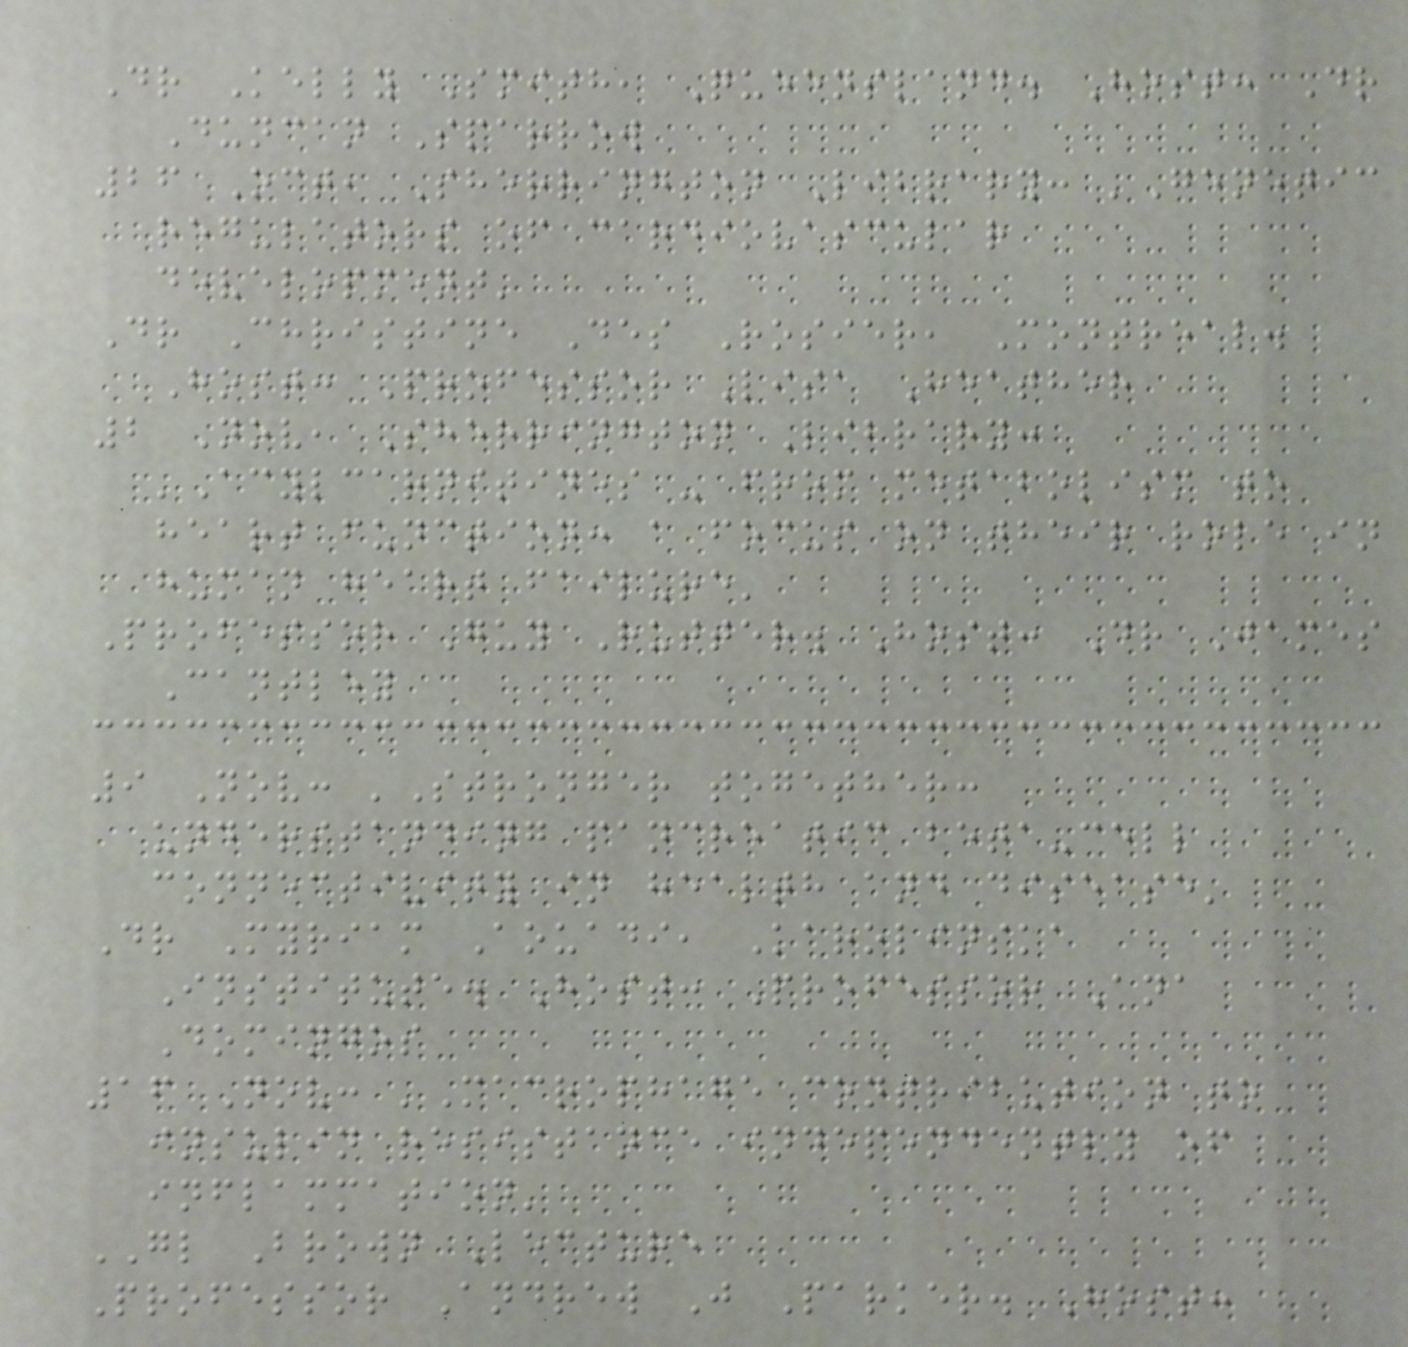Dr Kelly Smith, Queensland. Host: Dr
Duncan Sparrow
26 Oct, Sherrington Library: 'Genetic
regulators of cardiovascular
development'
Dr Christine Des Rosier, Montreal.
Host: Professor Lisa Heather
2 Nov, Sherrington Library:
'Acylcarnitines - from metabolism to
heart function: a focus on their role in
human heart failure'
Professor Guy Rutter. Host: Dr James
Cantley
9 Nov: 'Stronger together:
understanding pancreatic beta-cell
connectivity in health and disease'
Dr Myriam Aouadi, Karolinska
Institute. Host: Professor Ana
Domingos
16 Nov: 'Macrophage contribution to
insulin resistance independently of
inflammation'
GL Brown Lecture
Professor Andrew J Parker. Host:
